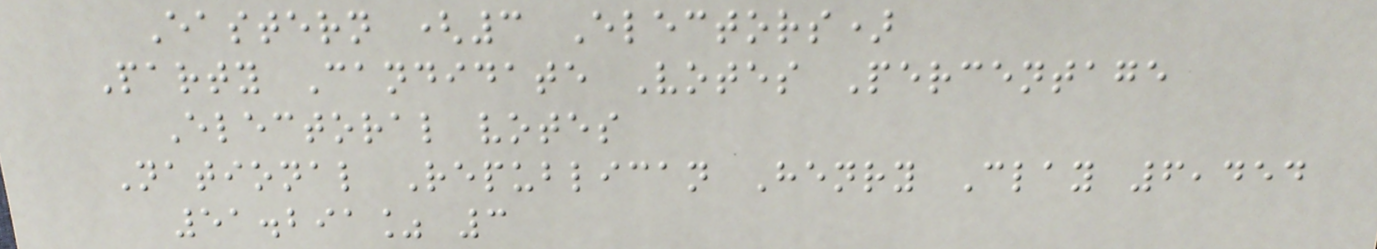Eastern (3 Electors)
Party Candidate Votes Percentage
Electoral votes
National Republican Henry Clay 6,454
51.291% 3
